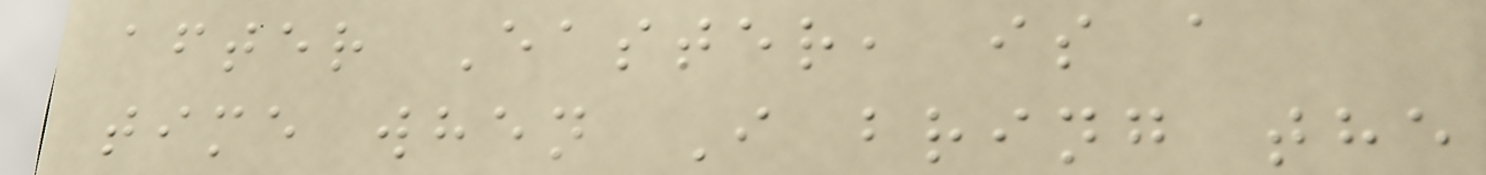after Easter, is a
time when I bring the
